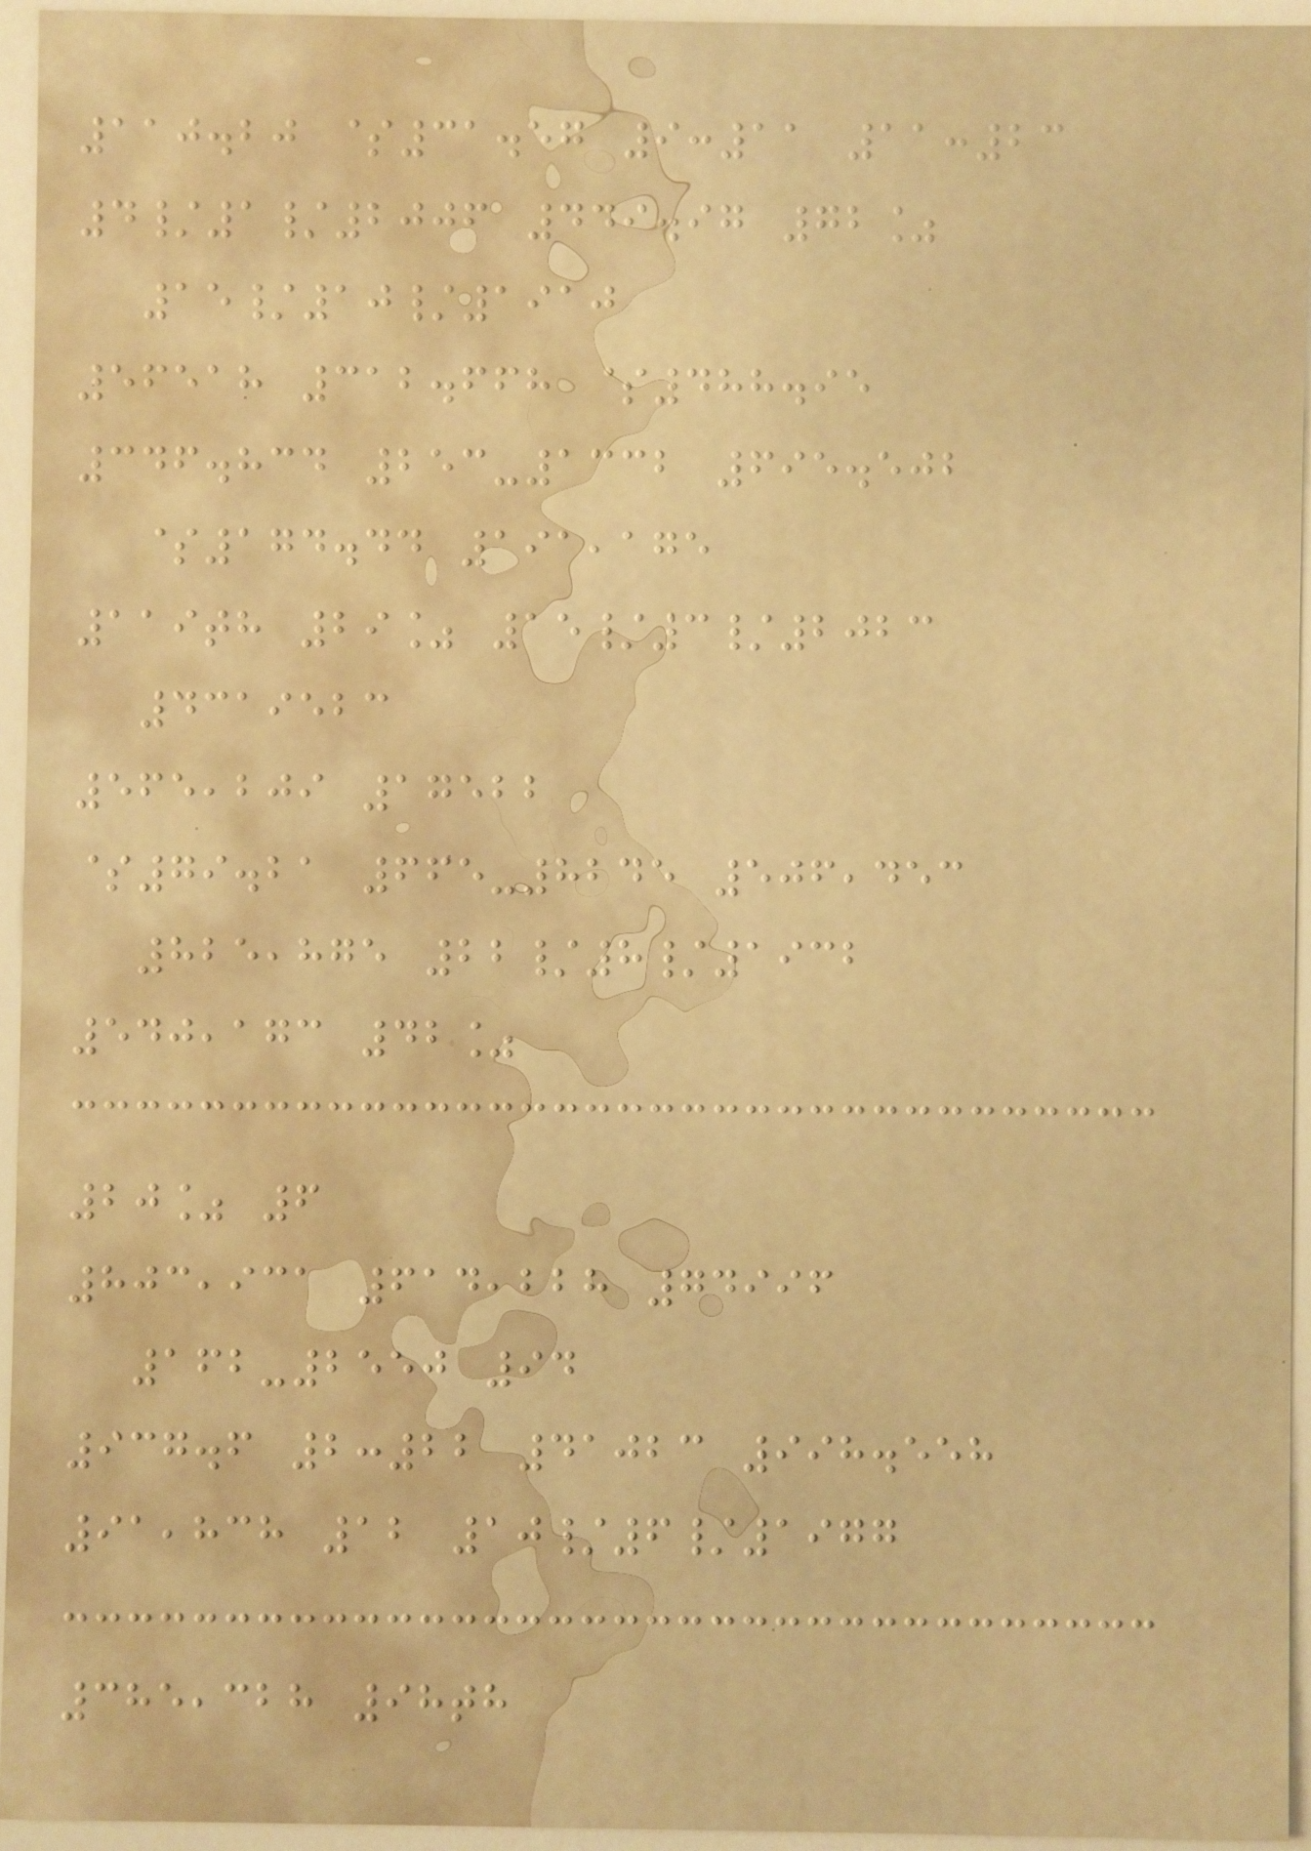110.20 $31.57 9:11 11:23
4/1/2006 449.97 72%
15/10/1910
56518 312.668 $488.95
346.834 253-1332 695.502
$174.44 191,175
119th 29% 15/3/2023
4319523
565,209 17522
$79.21 665-8245 506,453
825,875 22/8/1932
540,173 42%
20% 6
803,931 614,228 74996
162-2550 94
937.6 2:22 41023 998.558
91,838 12 10/6/1977
385,328 98th
